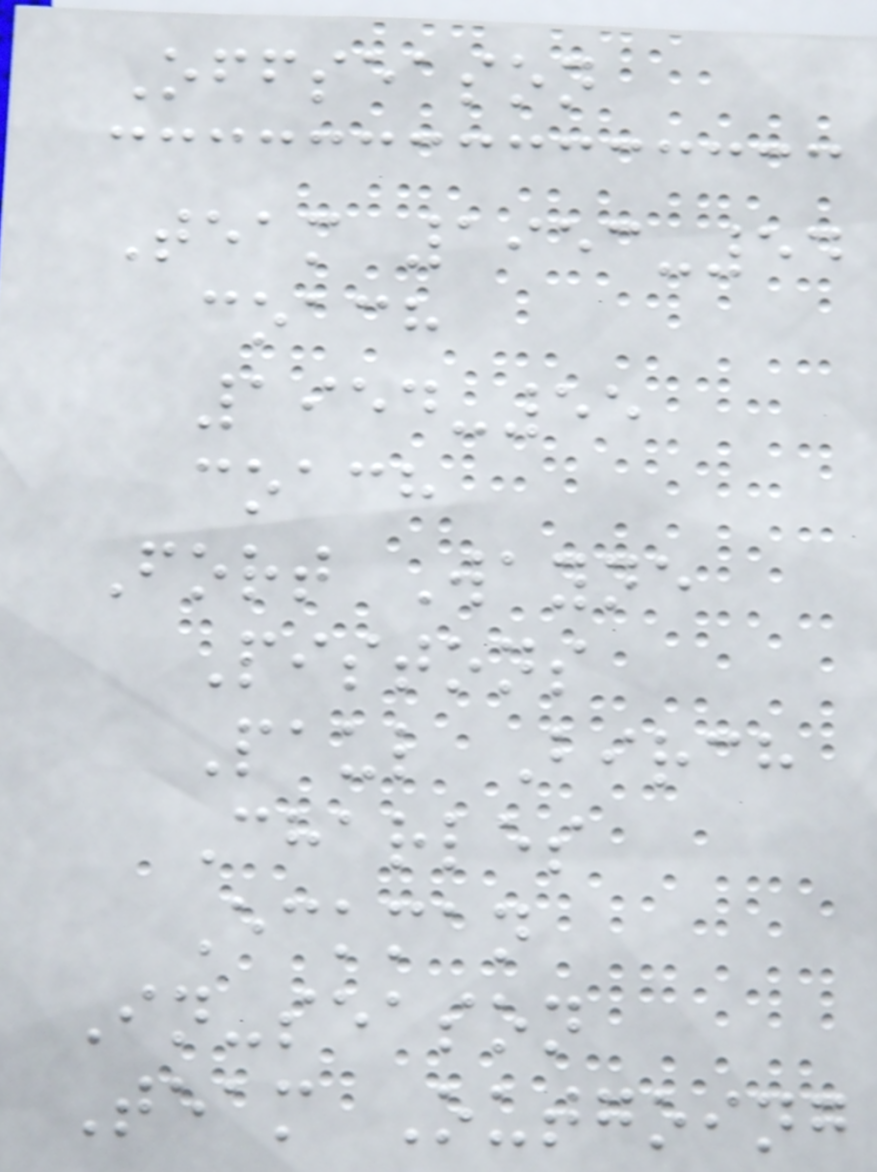Offseason
Team 1953-54
coach
1954-55
coach
Fort Wayne
Pistons
Paul Birch
Charles
Eckman
In-season
Team Outgoing
